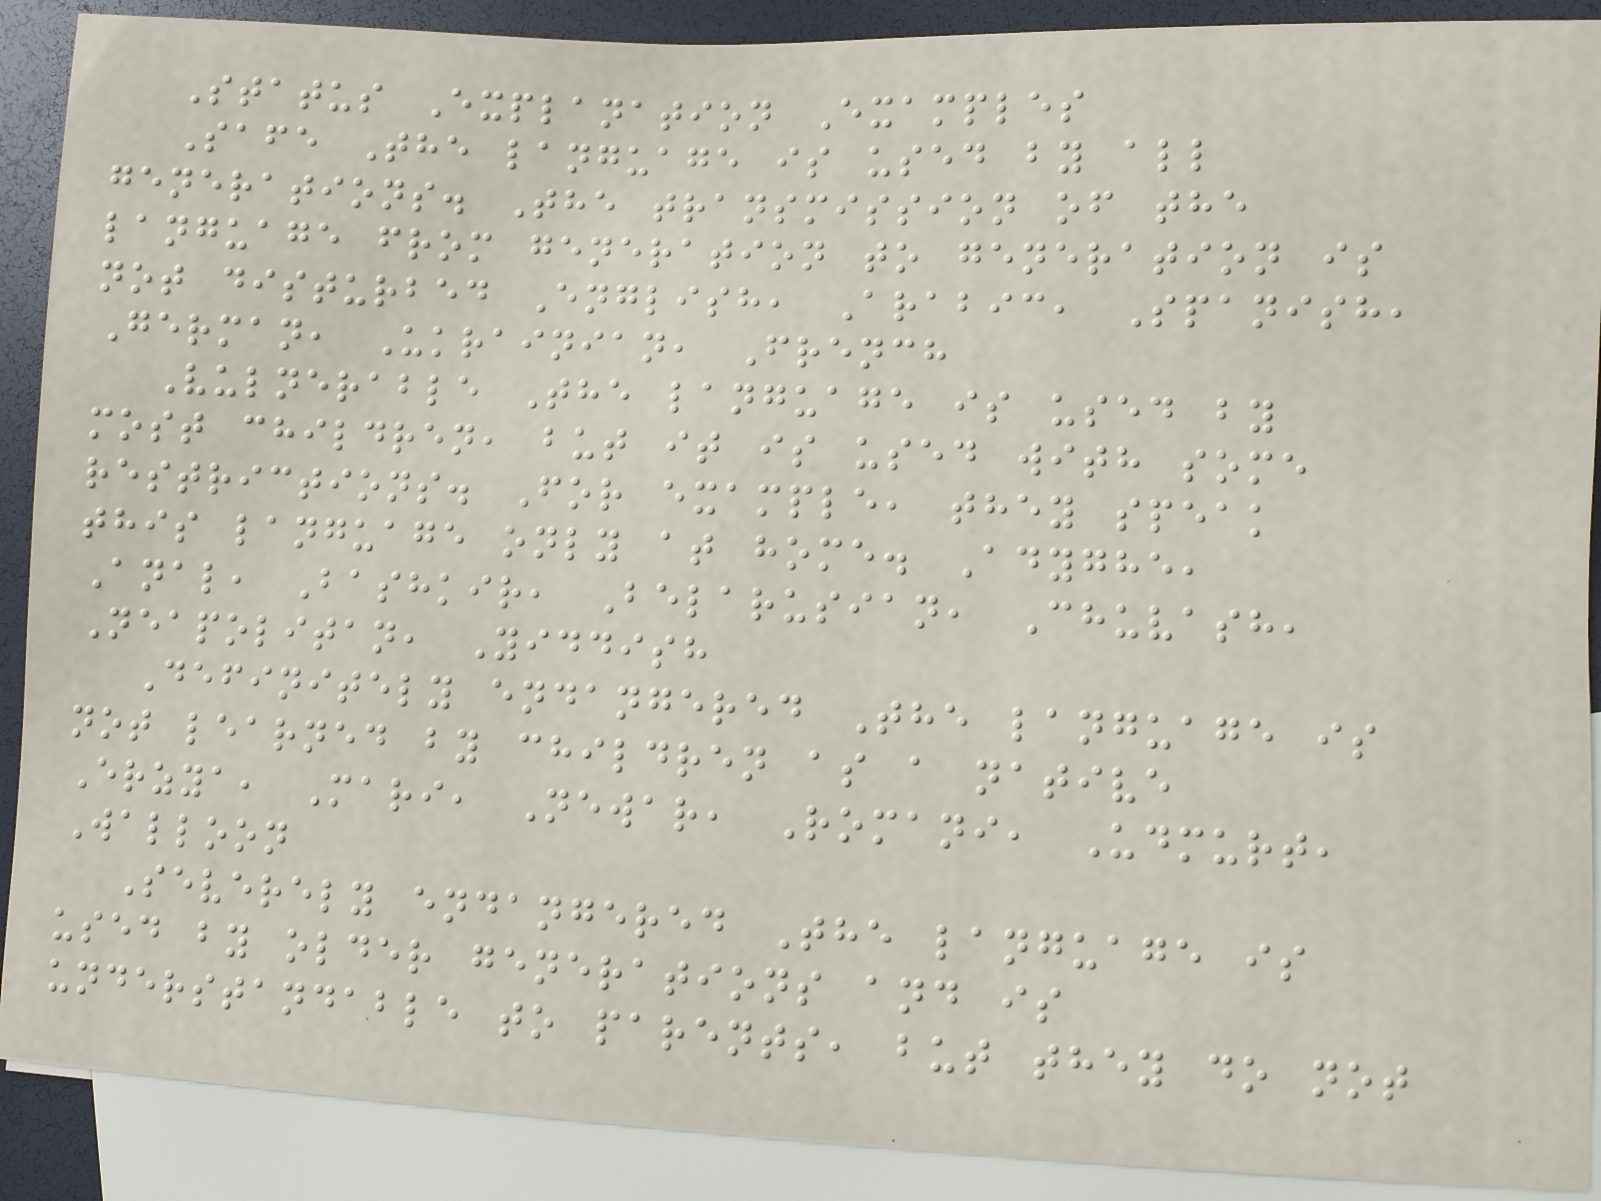Status Explanation Examples
Safe The language is used by all
generations. The transmission of the
language from generation to generation is
not disturbed English, Arabic, Spanish,
German, Ukrainian, French
Vulnerable The language is used by
most children, but it is used with some
restrictions. For example, they speak
this language only at home. Adyghe,
Anal, Bashkir, Belarusian, Chuvash,
Neapolitan, Yiddish
Definitely endangered The language is
not learned by children as a native
Erzya, Mari, Newar, Romani, Udmurt,
Walloon
Severely endangered The language is
used by older generations and is
understandable to parents, but they do not
